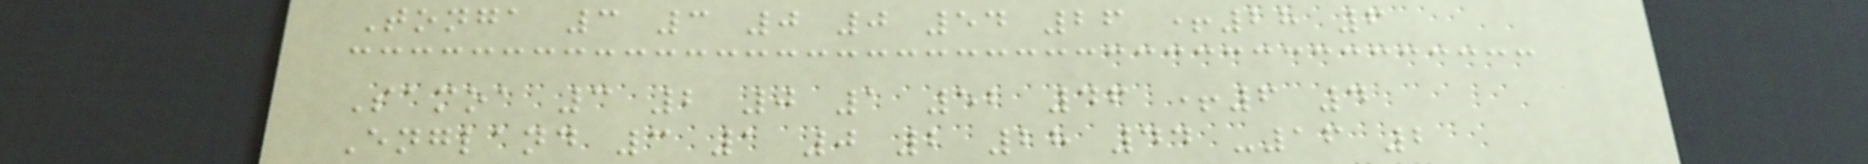Tonga 3 3 0 0 54 26 +28 6
Samoa 3 2 0 1 52 46 +6 4
England 3 1 0 2 28 44 -16 2
